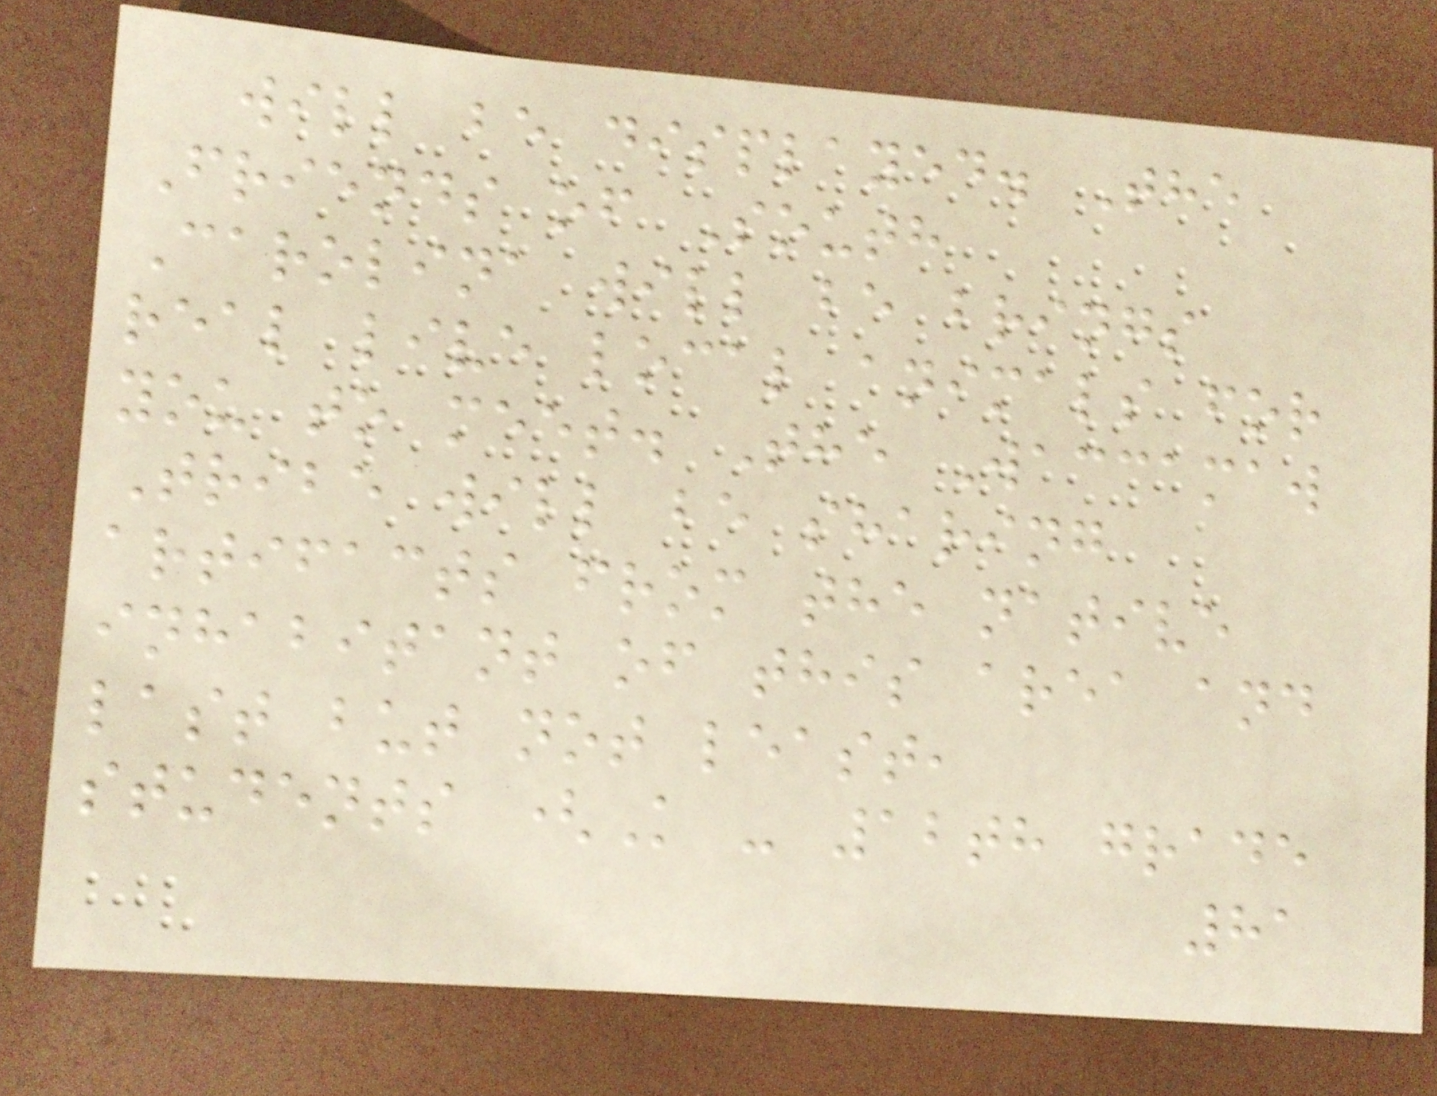will be displayed. The
Friends of South
Carolina will be brings
real live local animals for
you to meet. The Waccamaw
Tribe will be sharing
artifacts from the native
inhabitant of this area and
last but not least,
students (K - 12th grade
81
